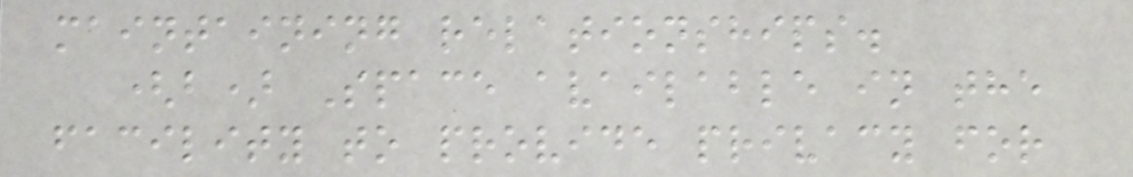maintaining relationships.
(b) Space available in the
facility to provide privacy for
